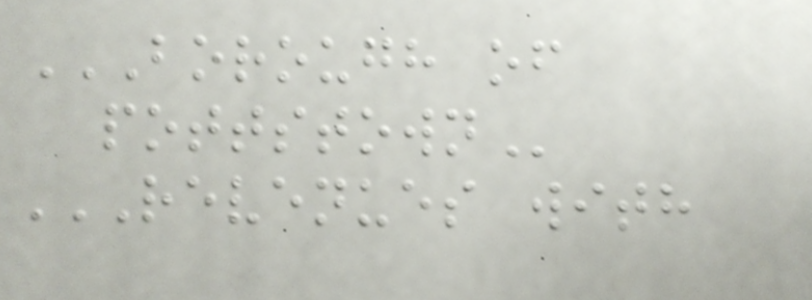BOROUGH OF
POTTSTOWN
REVENUES WITH
